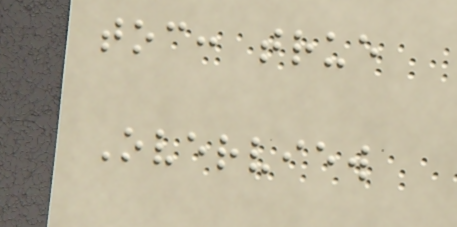toc: true
Overview
